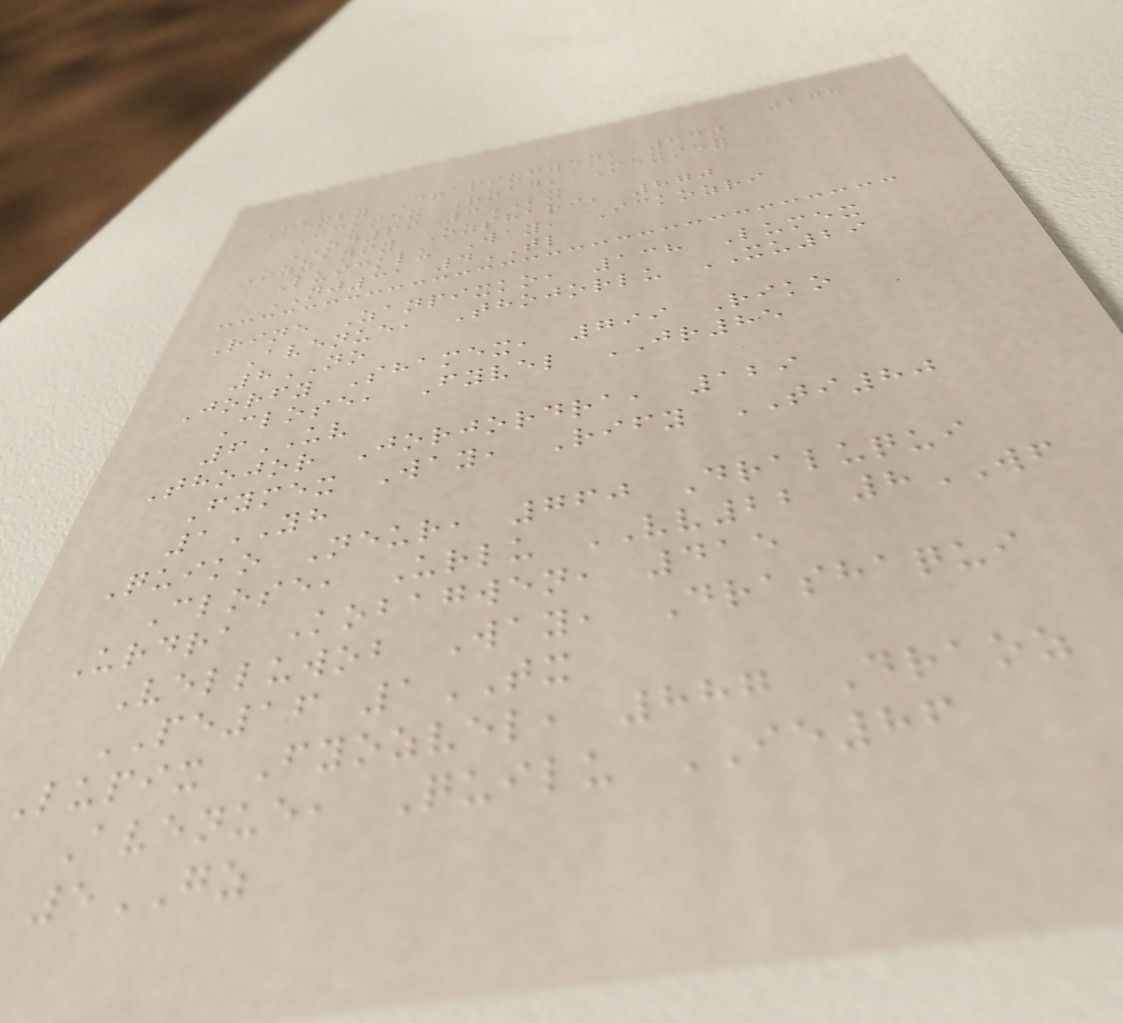278
Mexfy Drapixgwen, 640
Ickmex Road, Mexmex
OD69 3KX
Ozzanfy Ozshari, 870
Luicklu Way, Ickozri
NJ31 4TL
Rine Zanpixko, 138 Lumex
Avenue, Thojorlu XU29
8NO
Jorfy Shamex, 799 Riko
Close, Fyvel JR85
6UV
Thojor Jorjordra, 129
Fymex Way, Rify TI80
1YH
Quiko Neur, 760 Draluqui
Close, Urlu VV22 8WF
Urdra Kobagwen, 415
Velluwob Way, Drashaqui
PE16 1TX
Lupix Fyozvel, 887 Draoz
Avenue, Quilu IE86
5GZ
